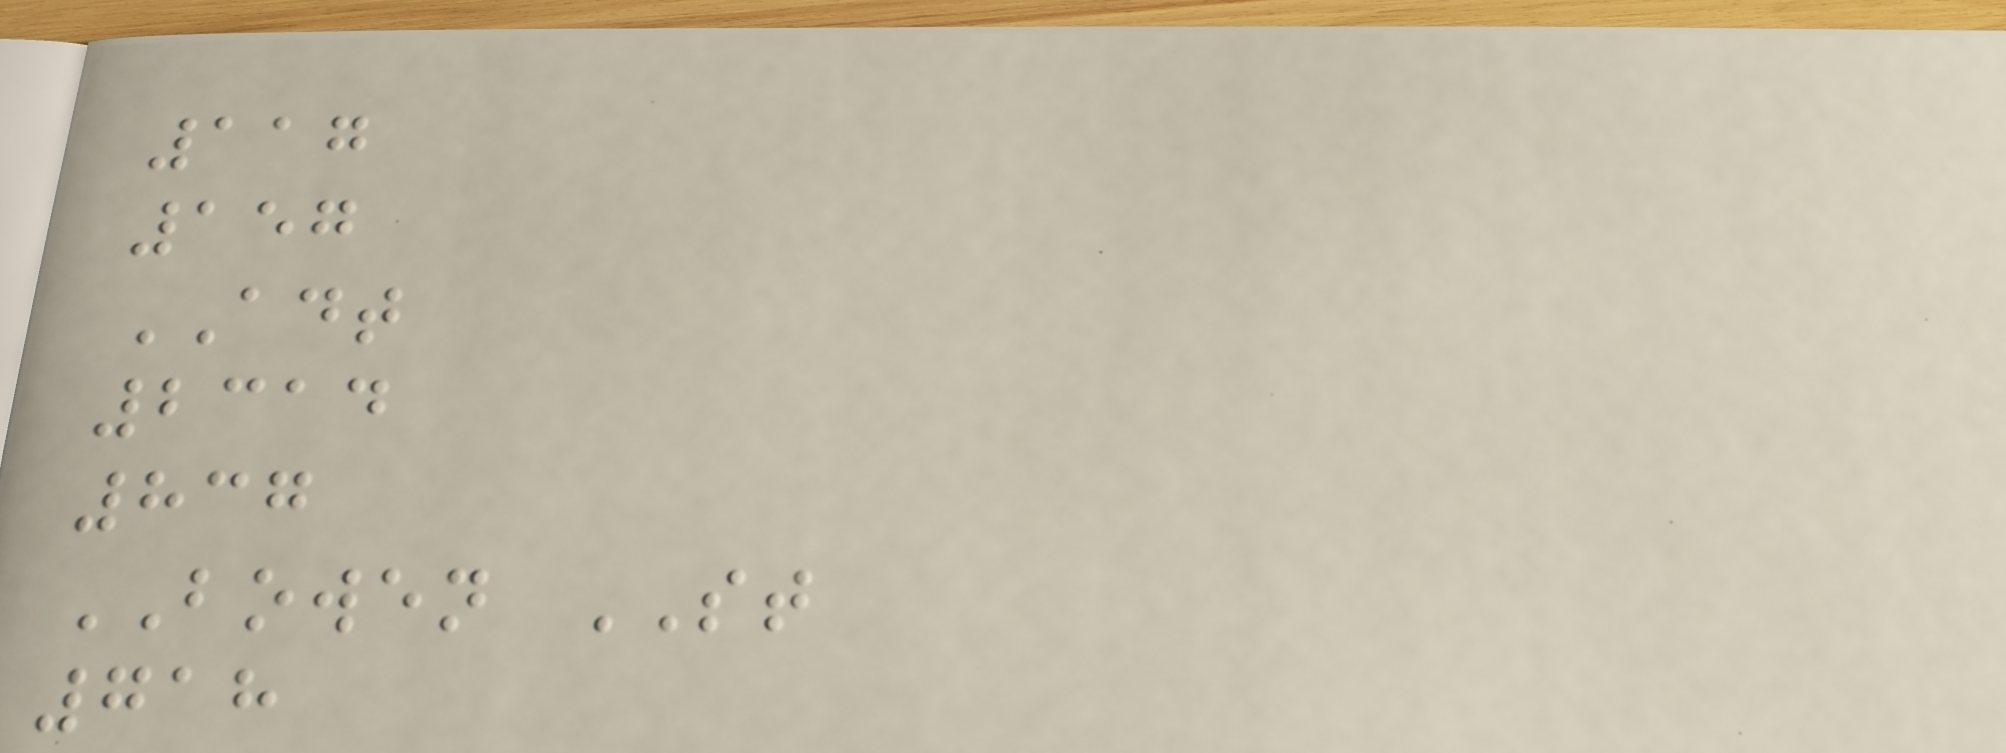117
157
ADT
2314
837
BOWEN ST
718
